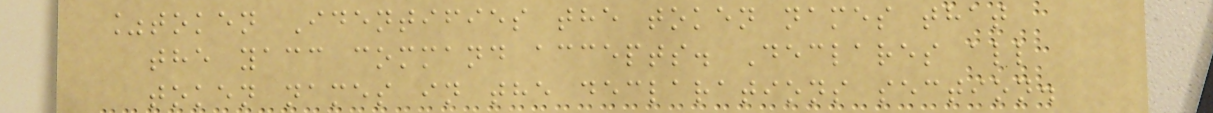%token Identifies the token names that
the yacc command accepts. Declares all
token names in the declarations section.
